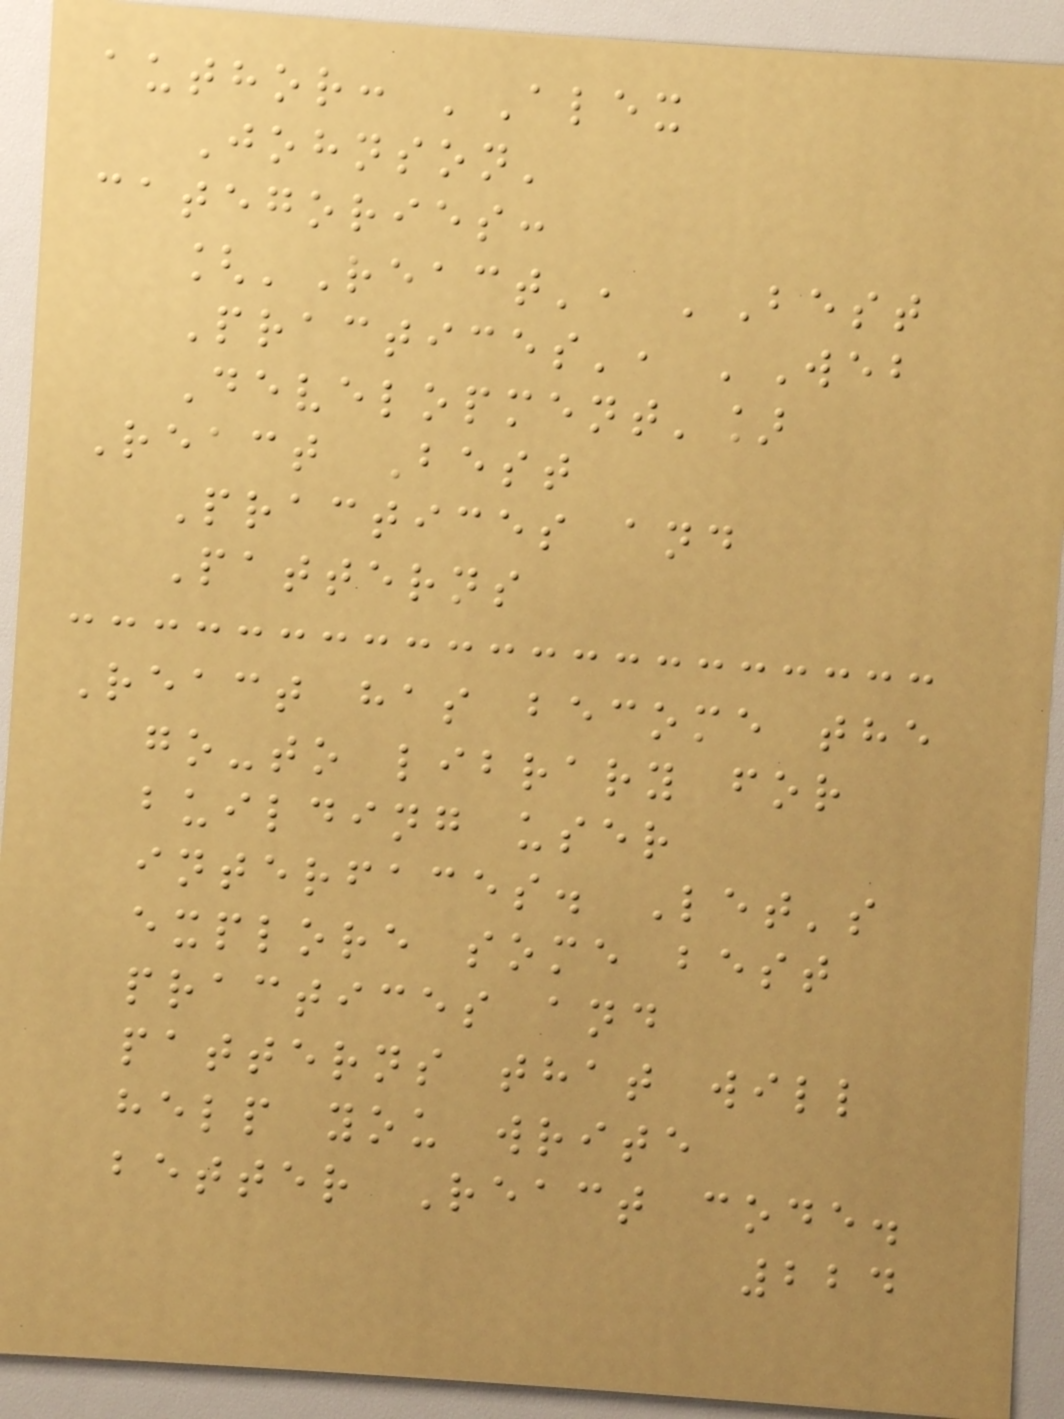author: 'Alex
Johnson'
categories:
['React', 'Best
Practices', 'Web
Development']
React Best
Practices and
Patterns
React has become the
go-to library for
building user
interfaces. Let's
explore some best
practices and
patterns that will
help you write
better React code.
224
